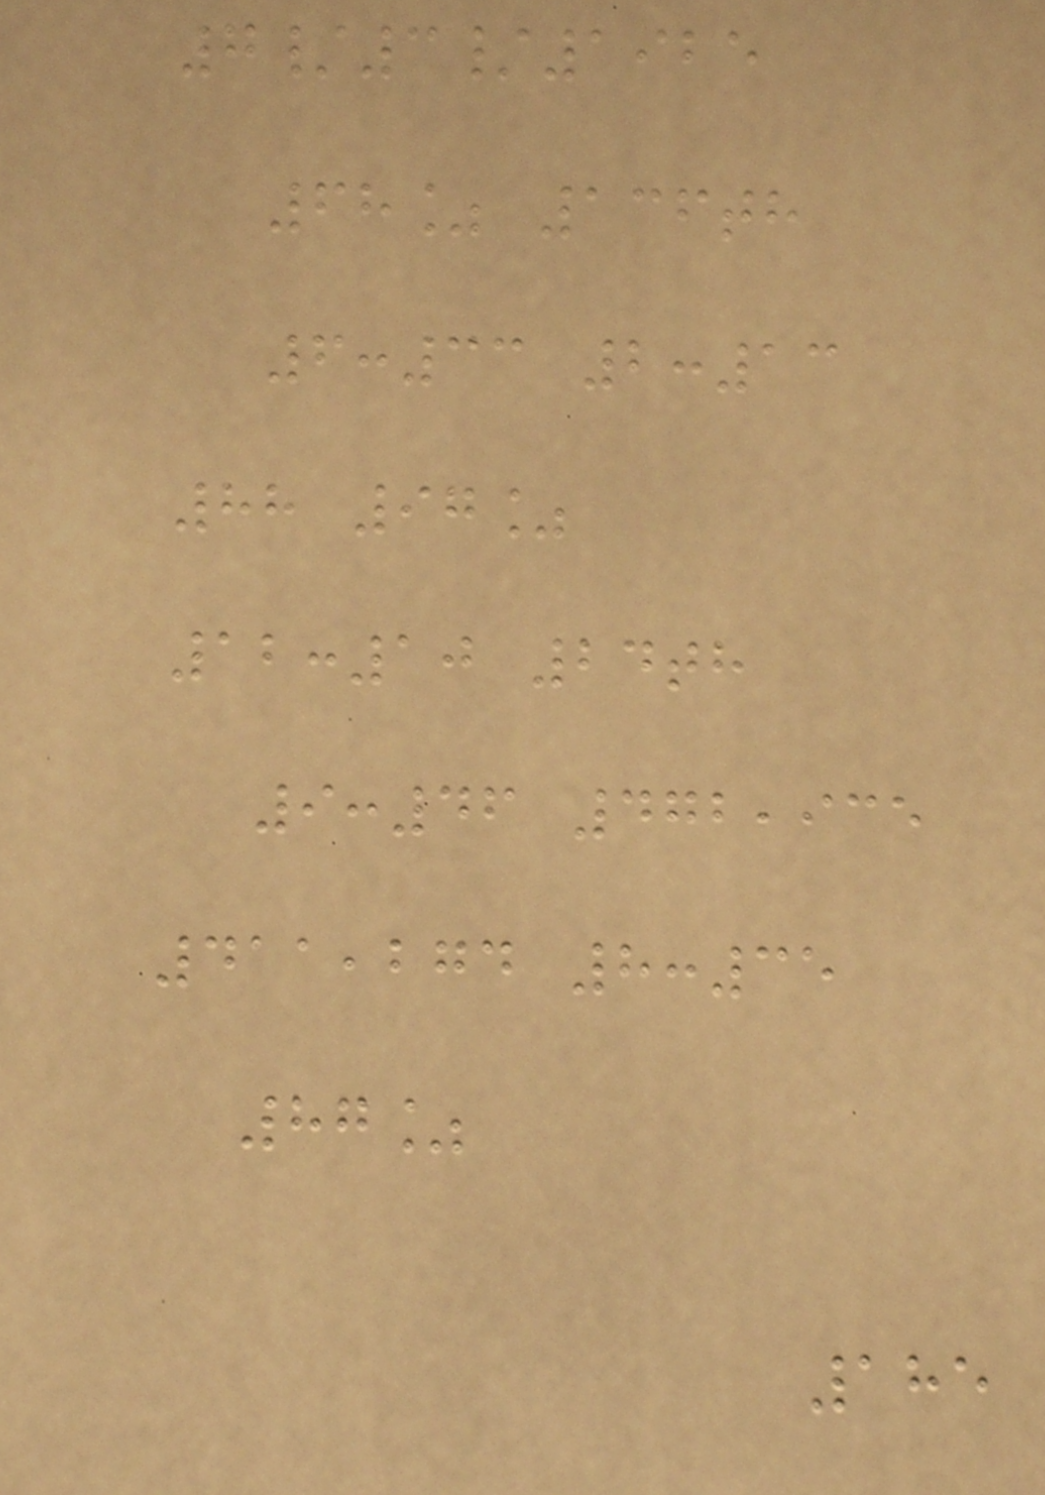7/3/1925
68% 136th
6:33 2:13
88 97%
12:10 24th
9:46 472,935
411,274 8:35
87%
185
